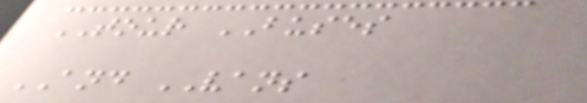TOUR BUSES
AND VANS
